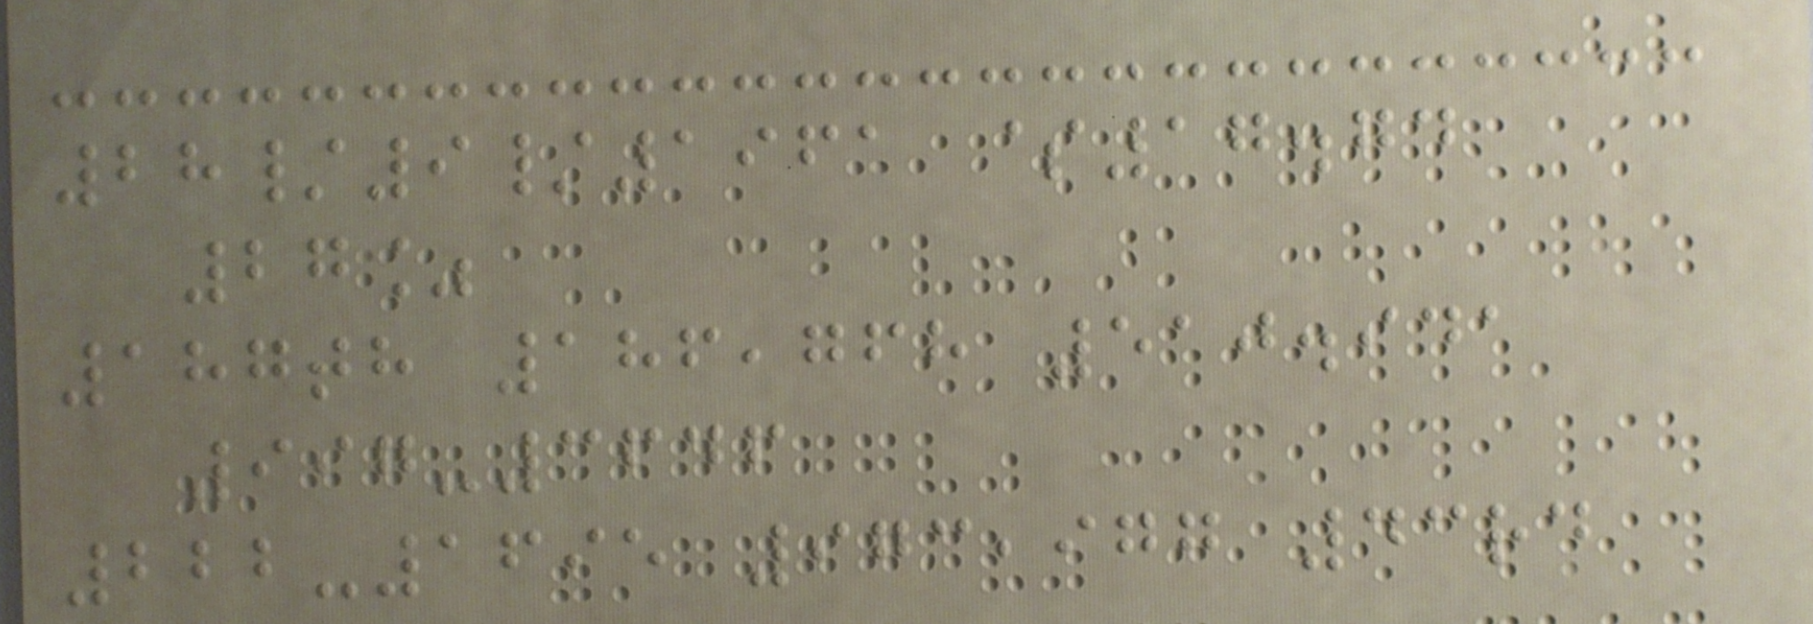28/9/1961 $17.74
27%
187th 186,768 510.941
997-3646
222-1695 973,977 43rd
